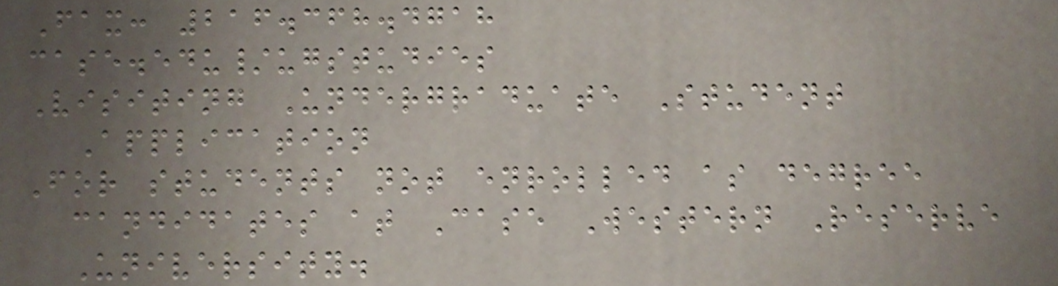Fax: 216.368.4718
case.edu/ugstudies
Visiting Undergraduate Student
Application
For students not enrolled as degree
candidates at Case Western Reserve
University.
